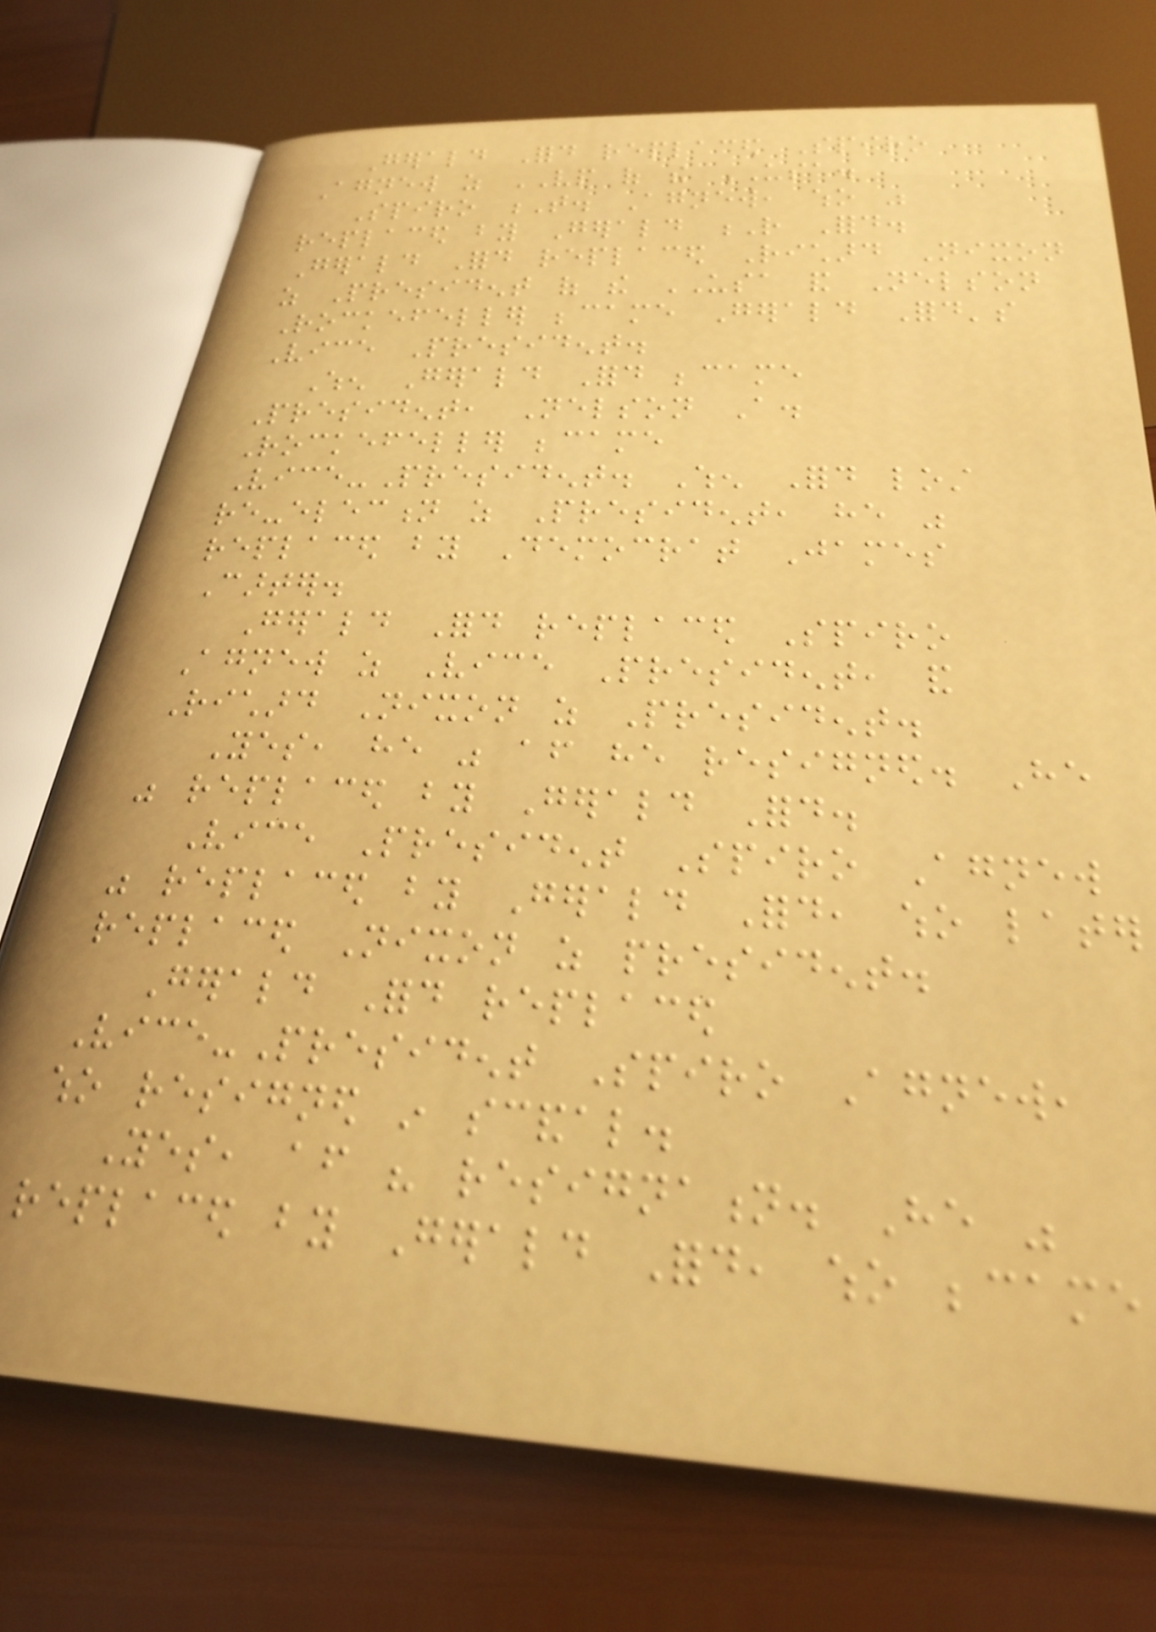Gerald Ford replaced Spiro
Agnew as VP of the USA.
Spiro T. Agnew, who was
replaced by Gerald R Ford.
Gerald Ford replaced Richard Nixon
as President of the USA and Nelson
Rockefeller became Gerald Ford's
Vice President.
When Gerald Ford became
President, Nelson A.
Rockefeller became
Vice-President. When Ford lost
re-election as President, he was
replaced by Democrat James
Carter.
Gerald Ford replaced Spiro
Agnew as Vice President, and
Richard Nixon as President.
Yes, he was after he resigned. He
was replaced by Gerald Ford.
Vice President Spiro Agnew
was replaced by Gerald Ford, who later
replaced Nixon as president.
Gerald Ford replaced
Vice-President Spiro Agnew,
who resigned in scandal.
Yes, after his resignation. He was
replaced by Gerald Ford, who became
